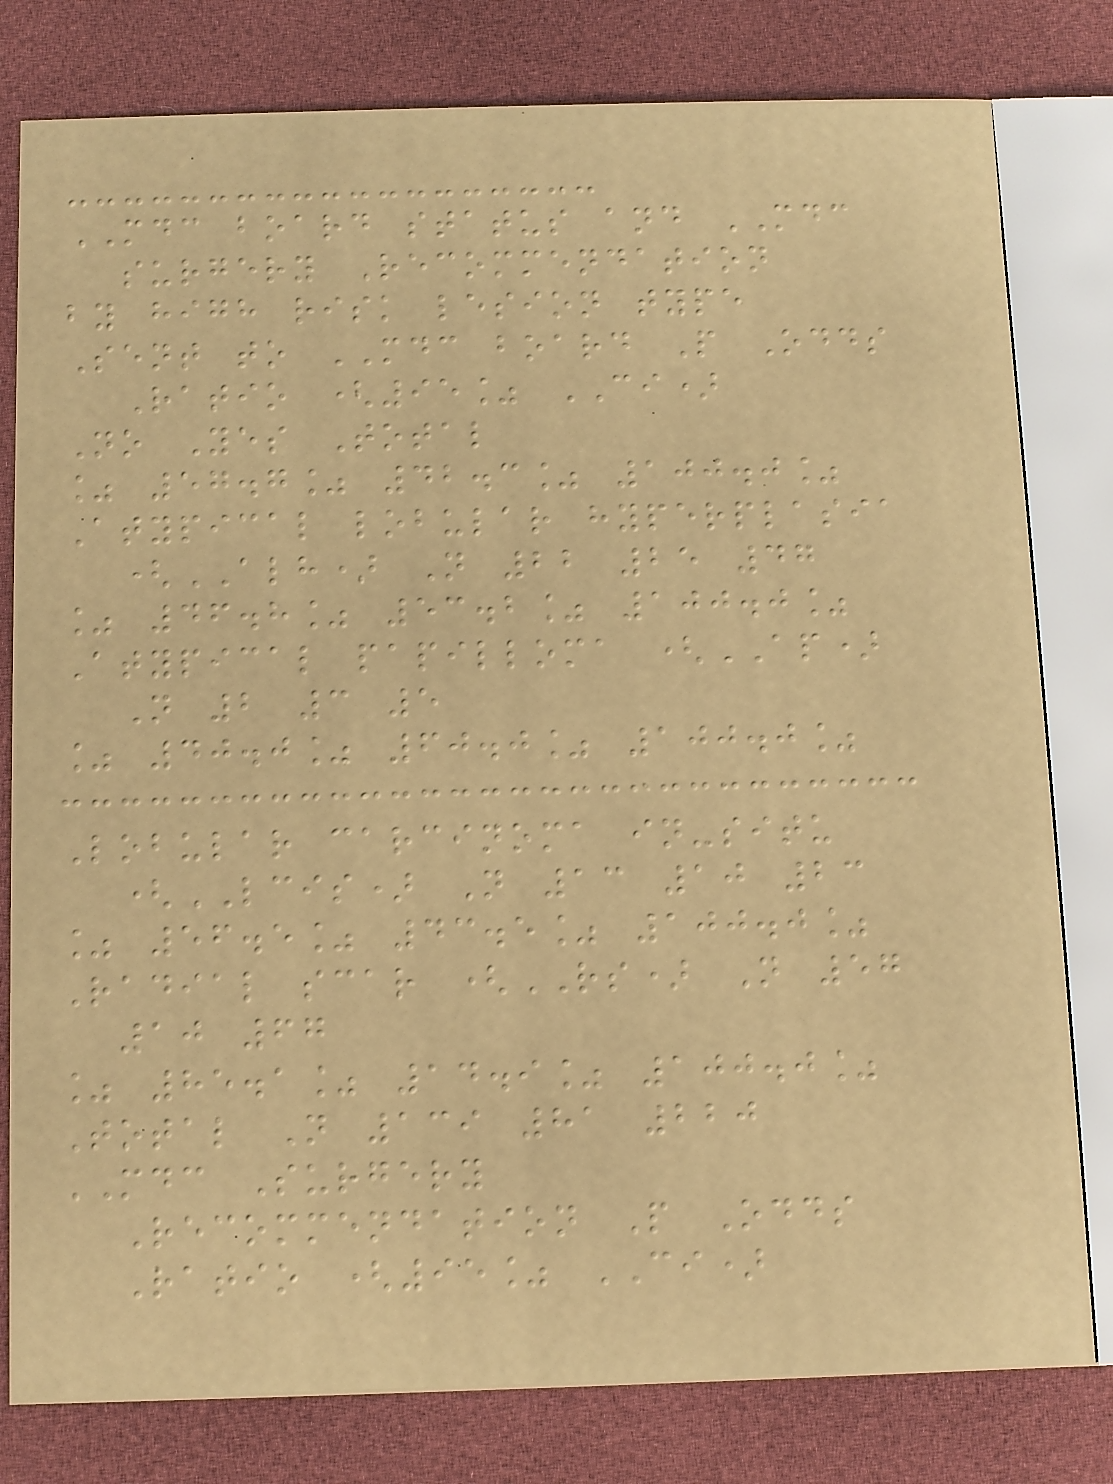MDC board status and MDC
surgery Recommendation
by high risk lesion type
Sent to MDC board P Odds
Ratio (95% CI)
No Yes Total
% 57.7% 42.3% 100.0%
Atypical lobular hyperplasia
(ALH) N 22 25 47
% 46.8% 53.2% 100.0%
Atypical papilloma (AP)
N 2 3 5
% 40.0% 60.0% 100.0%
Lobular carcinoma in-situ
(LCIS) N 13 10 23
% 56.5% 43.5% 100.0%
Radial scar (RS) N 57
10 67
% 85.1% 14.9% 100.0%
Total N 139 81 220
MDC Surgery
Recommendation P Odds
Ratio (95% CI)
